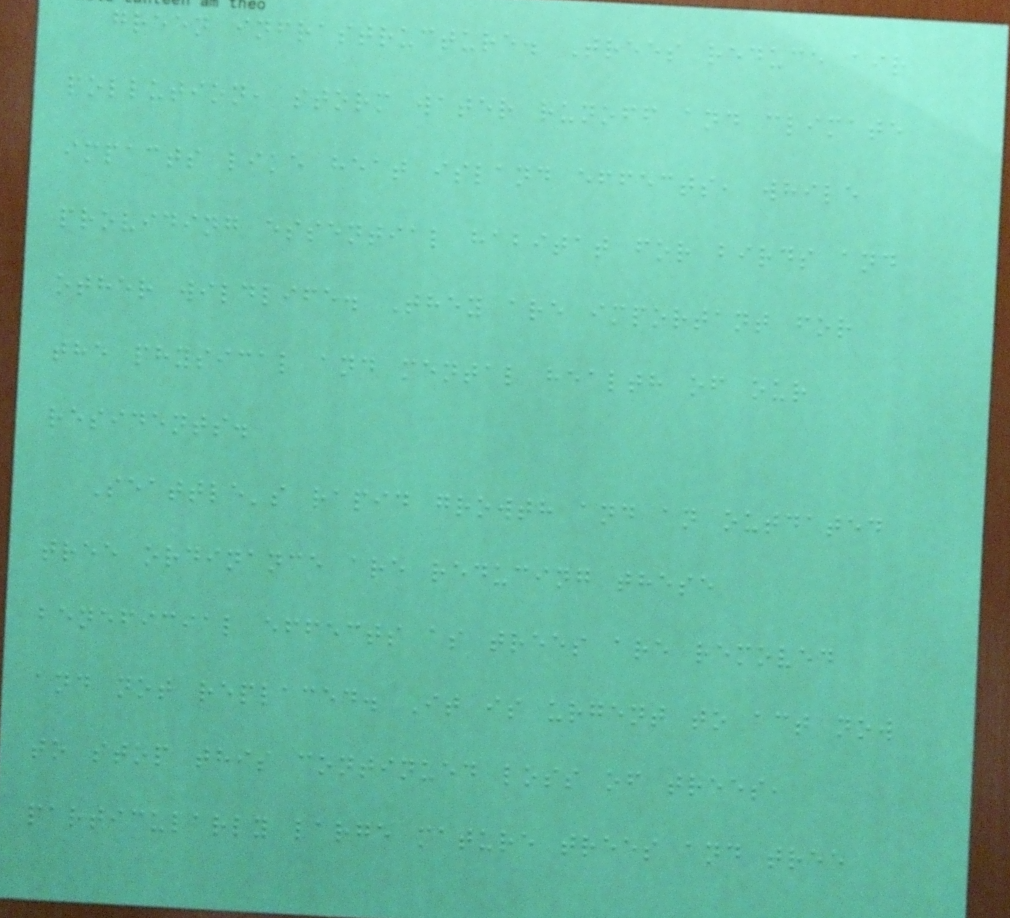green infrastructure. Trees reduce air
pollution, storm water runoff and climate
impacts like heat island effects, while
providing essential habitat for birds and
other wildlife. They are important for
the physical and mental health of our
residents.
Seattle's rapid growth and an outdated
tree ordinance are reducing these
beneficial effects as trees are removed
and not replaced. It is urgent to act now
to stop this continued loss of trees,
particularly large mature trees and tree
